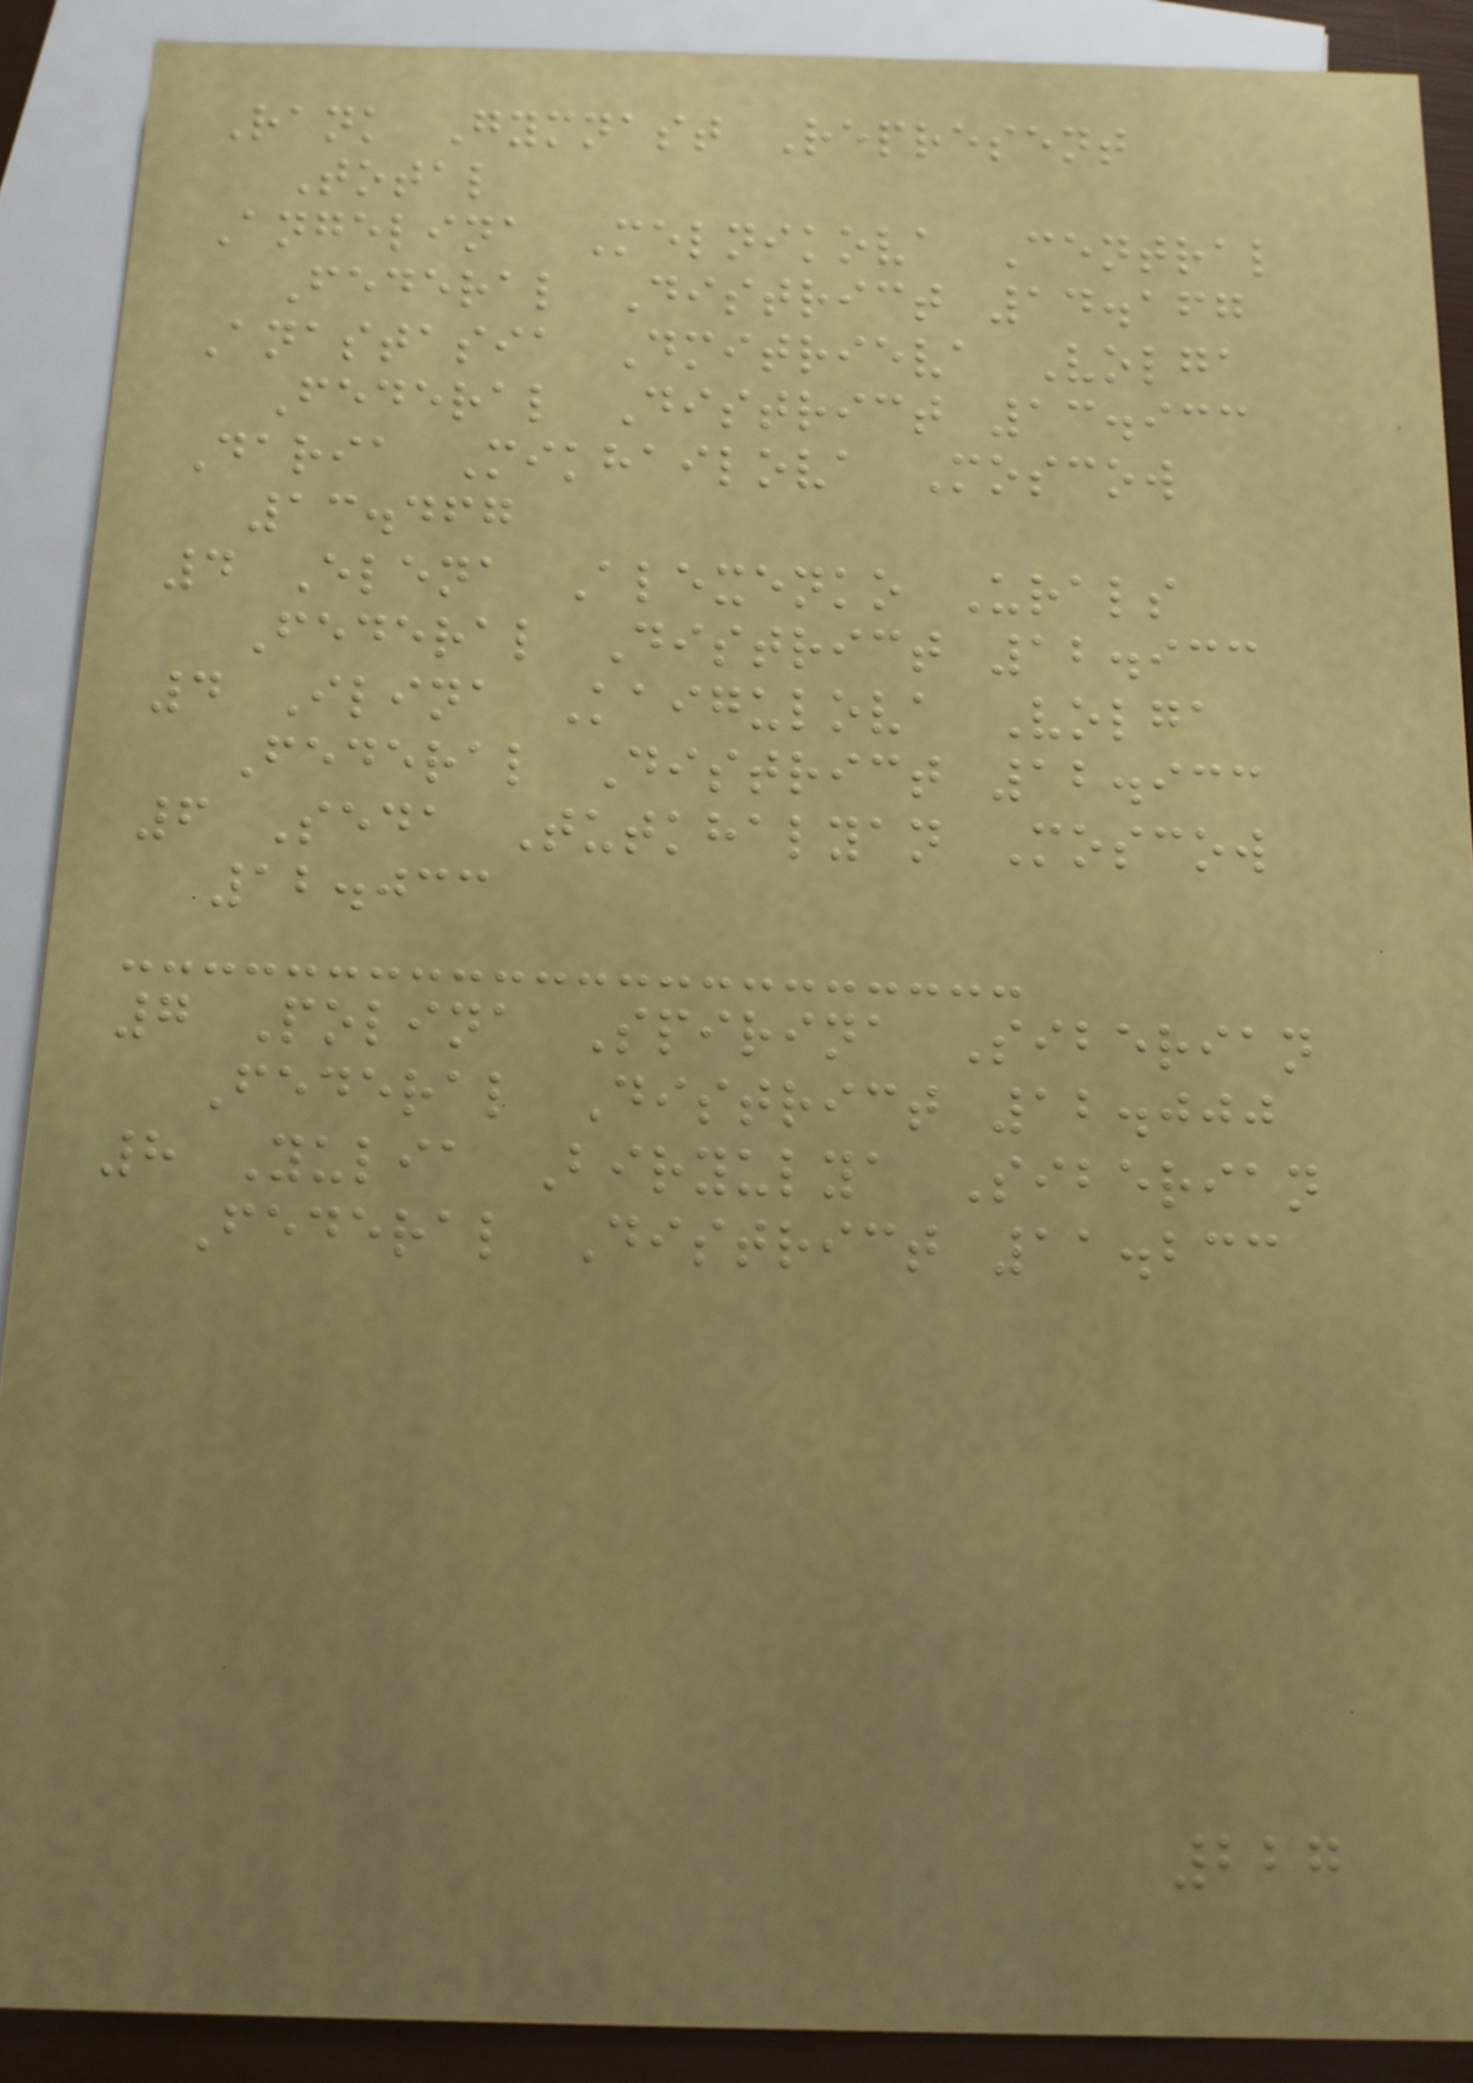Rank Gymnast Represent
Total
Angelina Melnikova Central
Federal District 14.167
Anastasia Dmitrieva Volga
Federal District 13.933
Daria Mikhailova Moscow
13.467
4 Elena Alexenko Urals
Federal District 12.933
4 Ilina Kaigulova Volga
Federal District 12.933
6 Seda Tutkhalyan Moscow
12.033
7 Polina Spirina Siberian
Federal District 12.000
8 Yulia Biryulya Siberian
Federal District 11.233
227
